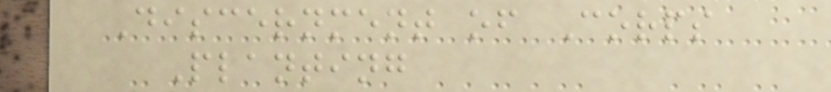Discernment of Corps
Planting
